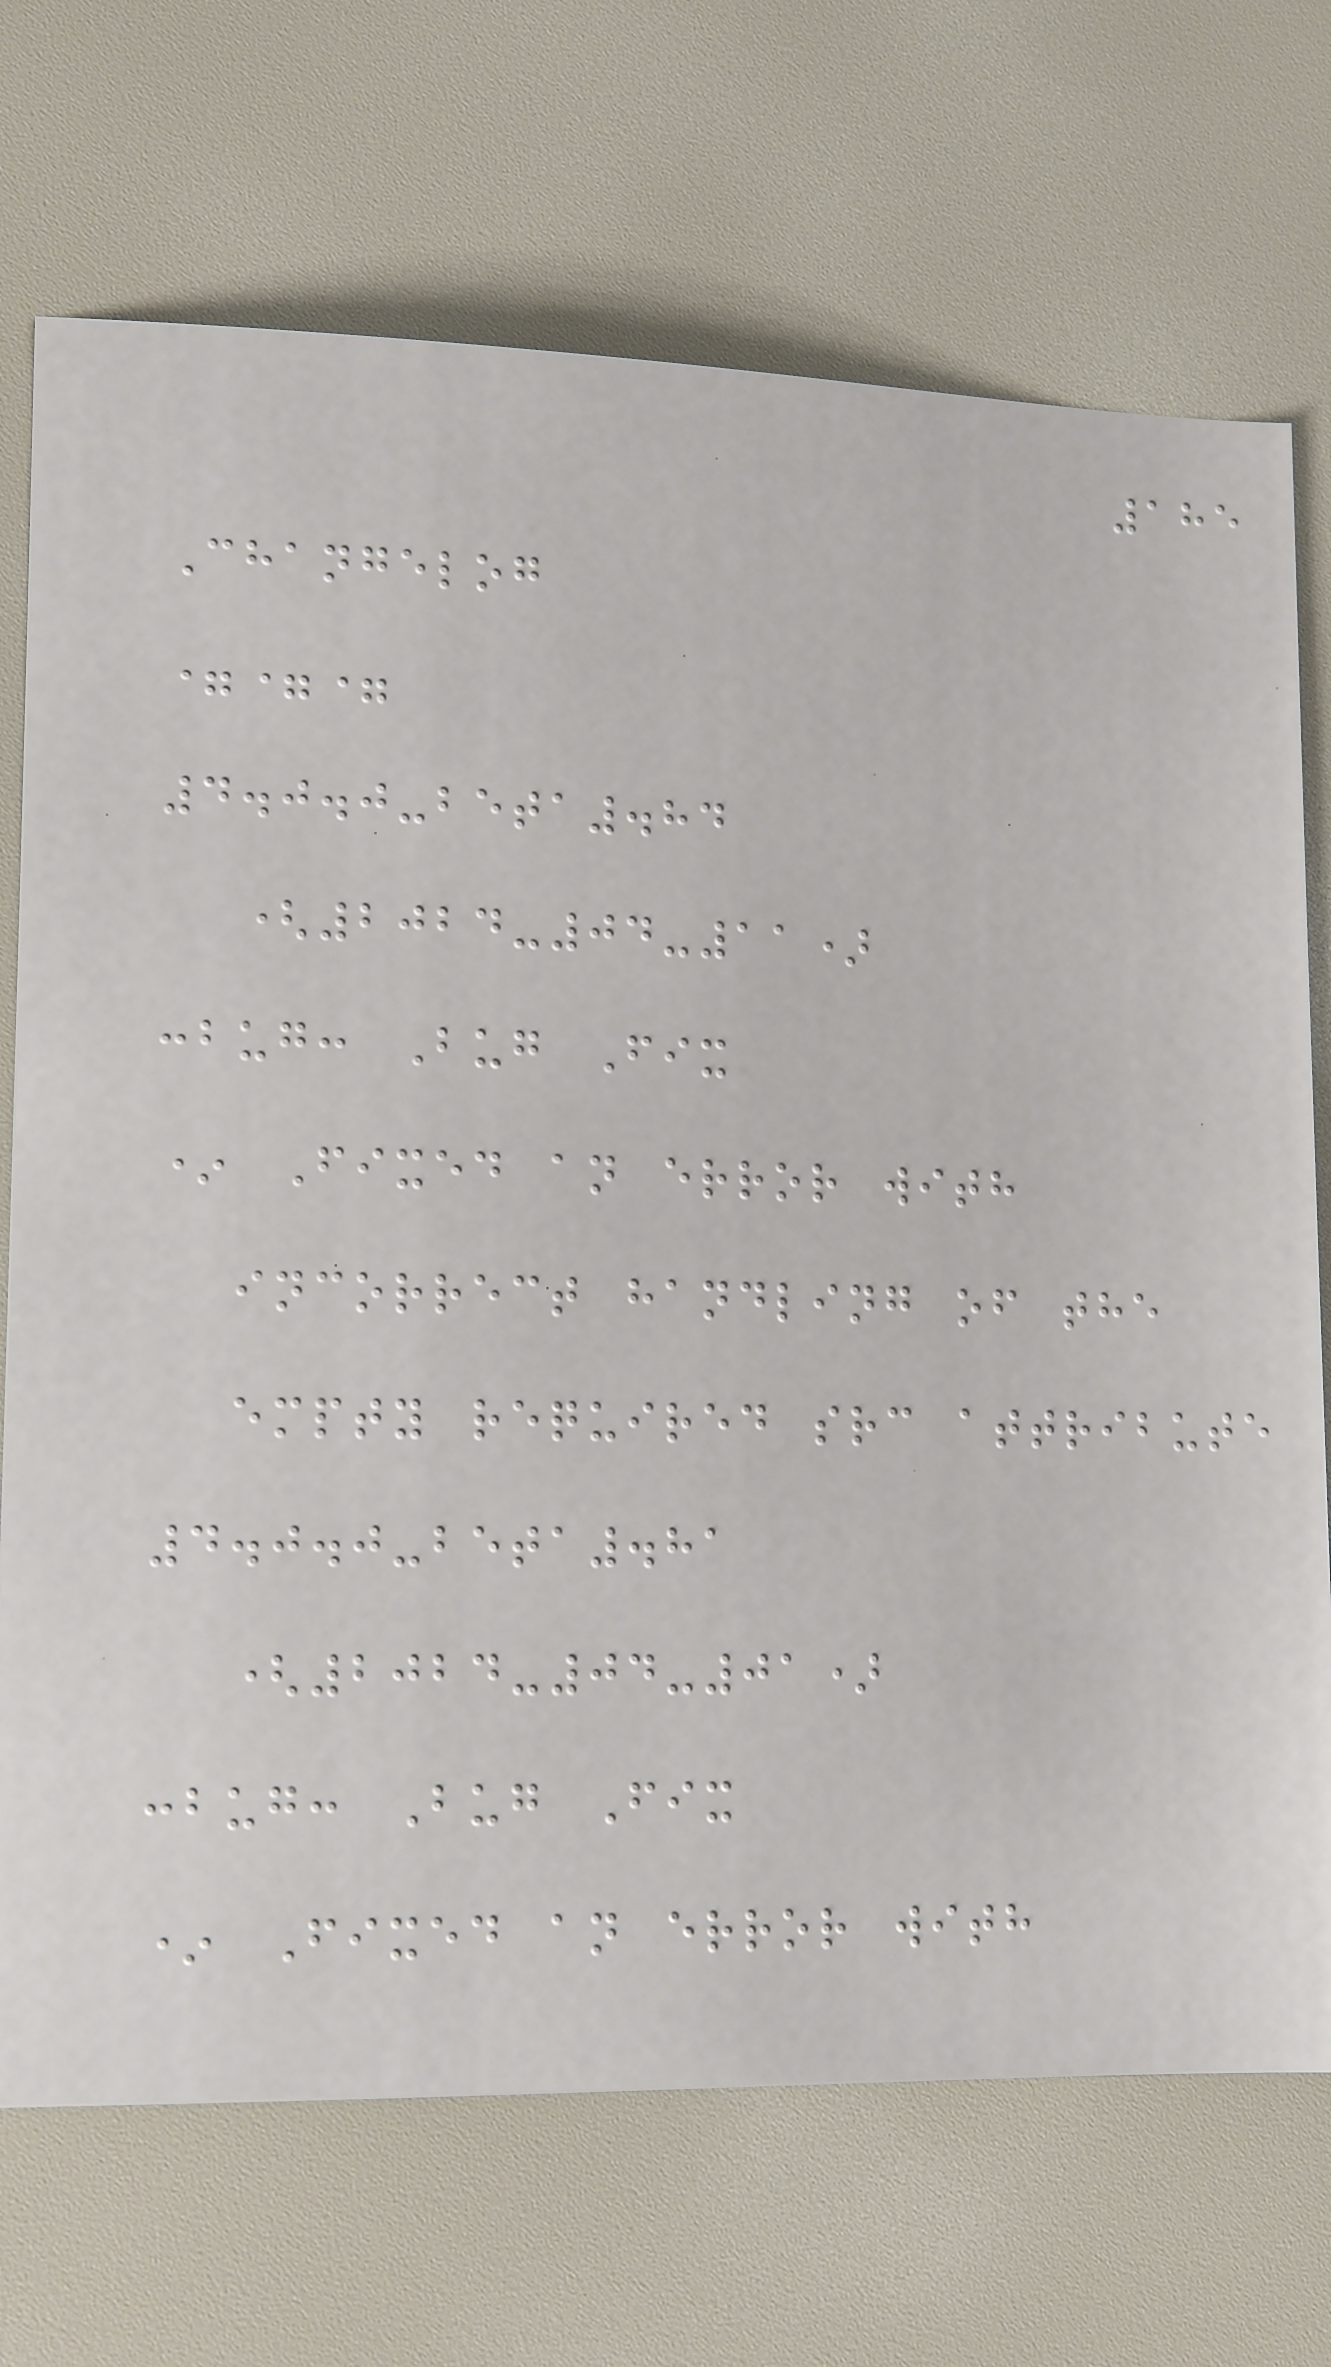185
Changelog
===
4.0.0-beta.84
(2024-04-11)
:bug: Bug Fix
* Fixed an error with
incorrect handling of the
empty required src attribute
4.0.0-beta.81
(2024-04-01)
:bug: Bug Fix
* Fixed an error with
